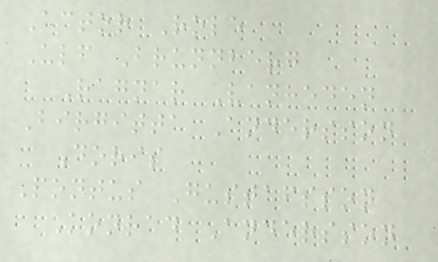Actor Role
Ulf Brunnberg
Ragnar Vanheden
Birgitta Andersson
Doris
Pontus Gustafsson
Konrad Andersson
